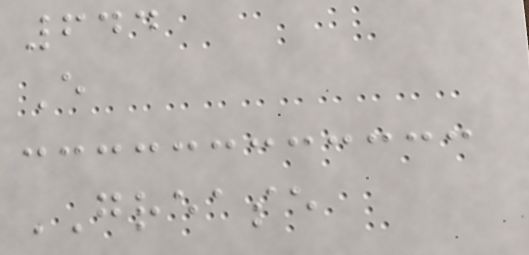644
E
GREASE
